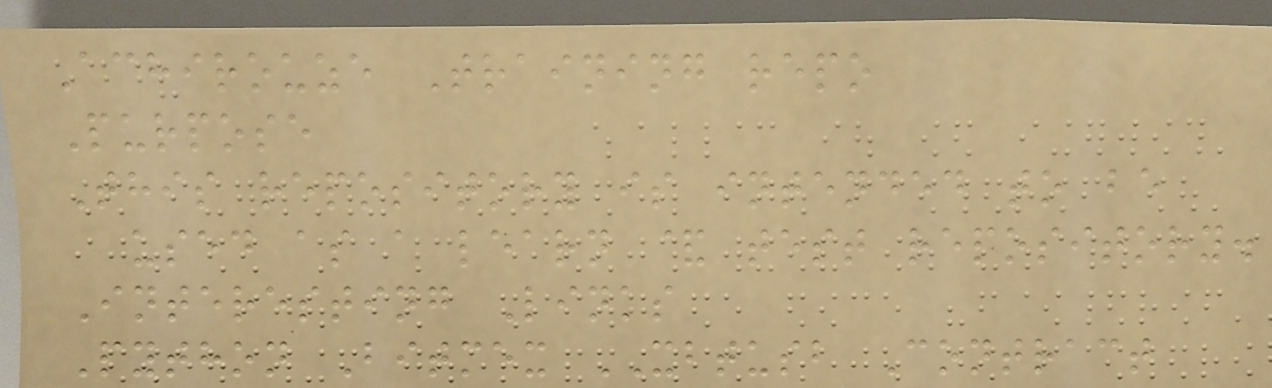Achirouze Training repo
Purpose
This repository is intended to be
used as a learn & test repository.
Interesting Links
Python Bitmex XBTUSB Contract
